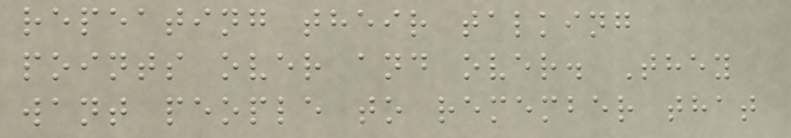repeating their talking
points over and over. They
want people to remember that
